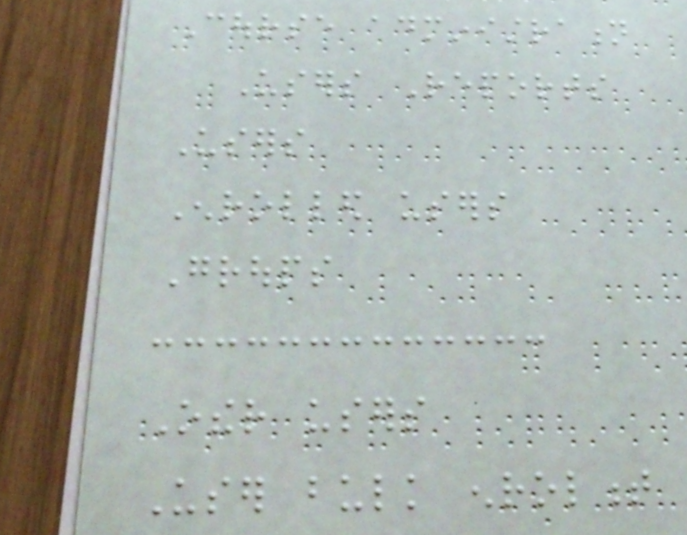Course administration
Users Reports
Users
Enrolled users
Groups
Other users
User bulk enrolment
